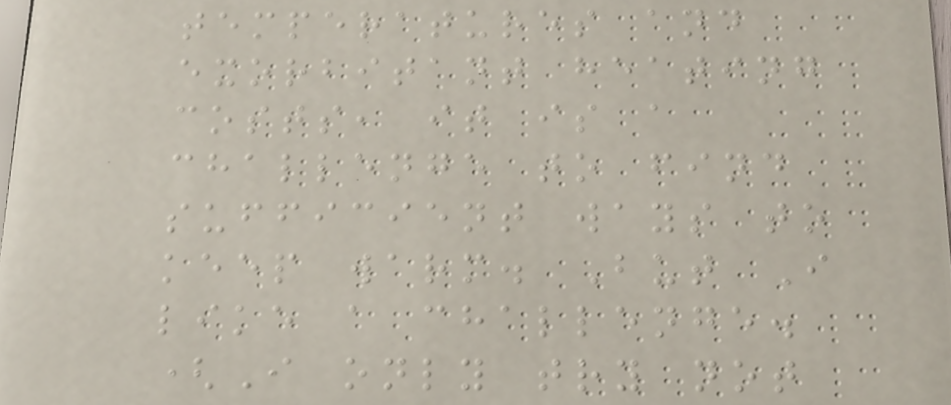temperatures and
exorbitant heating
costs, it is a
challenge to find
sufficient ways to
keep warm. But I
like a challenge.
(I only try not
